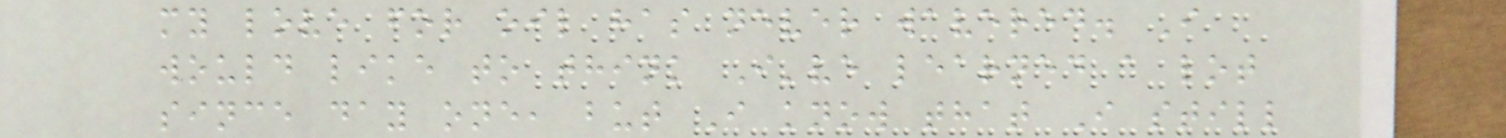my love for oil has never wavered. I
would like to think I've learned a lot
since day one, but I know that I still
